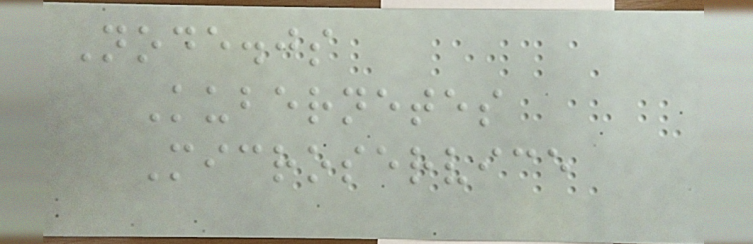Node.js
Kubernetes
Microservice
